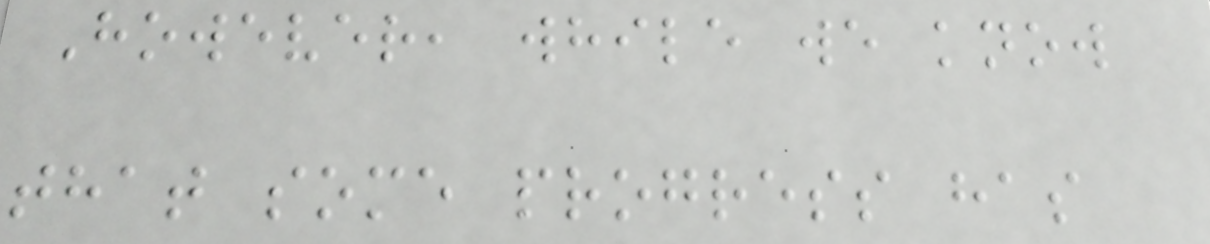However, while we know
that some progress has
